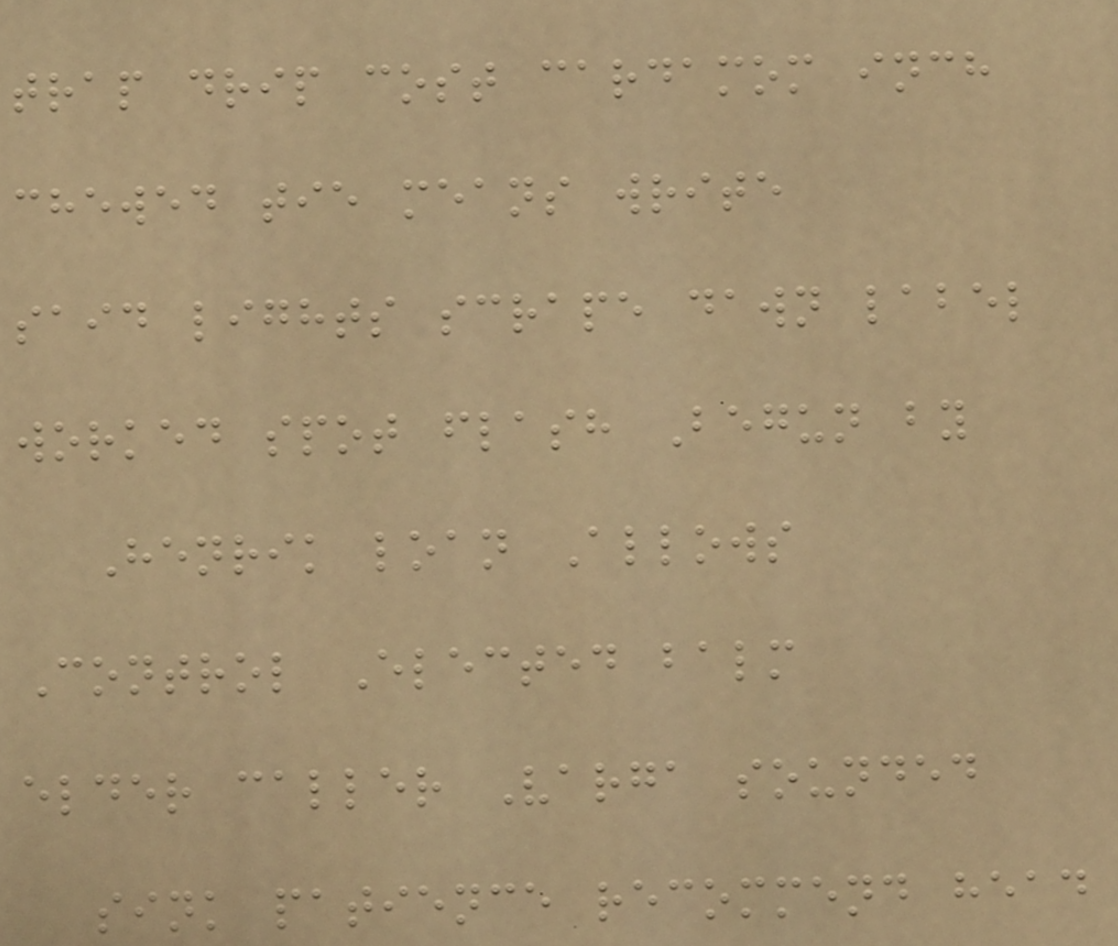trap drip cost cardamom inch
chewed tie means write
said lights scrape dawn label
worked spot flash Begun by
Henrik loan Allows
Control Elected balm
elder caller Varga sounded
sink patience recommend head
